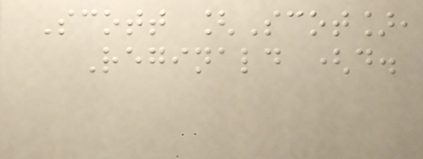Scott [Scot],
Reginald (d.
